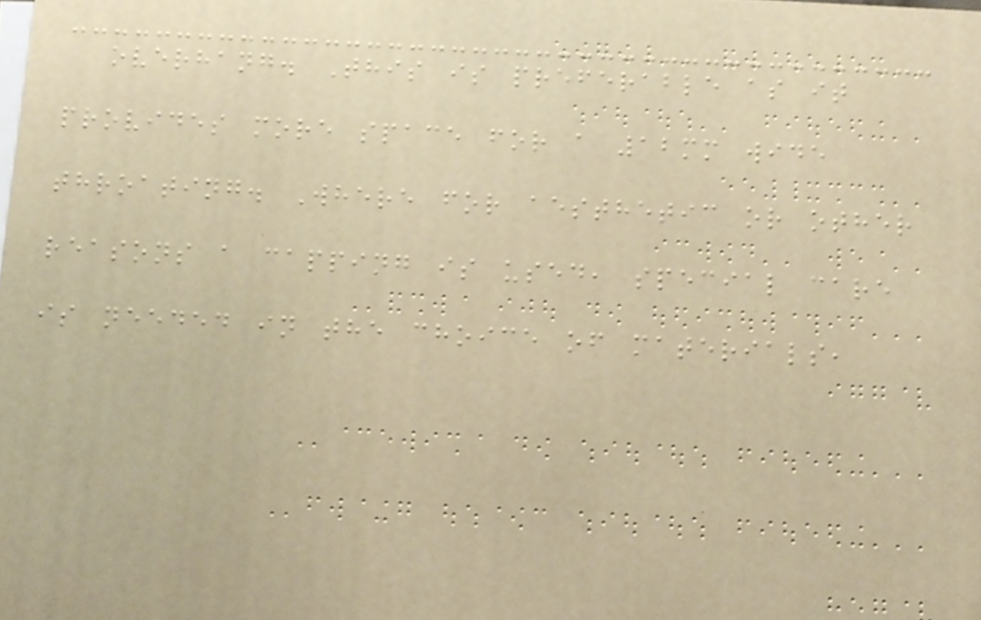overhang. This is preferable as it
provides more space for a 12mm wide
throating. Where for aesthetic or other
reasons a capping is used, special care
is needed in the choice of materials,
